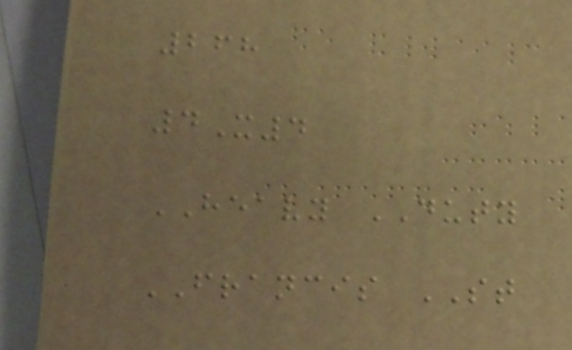268
4X4
HEAVY DUTY
FRANCIS ST
